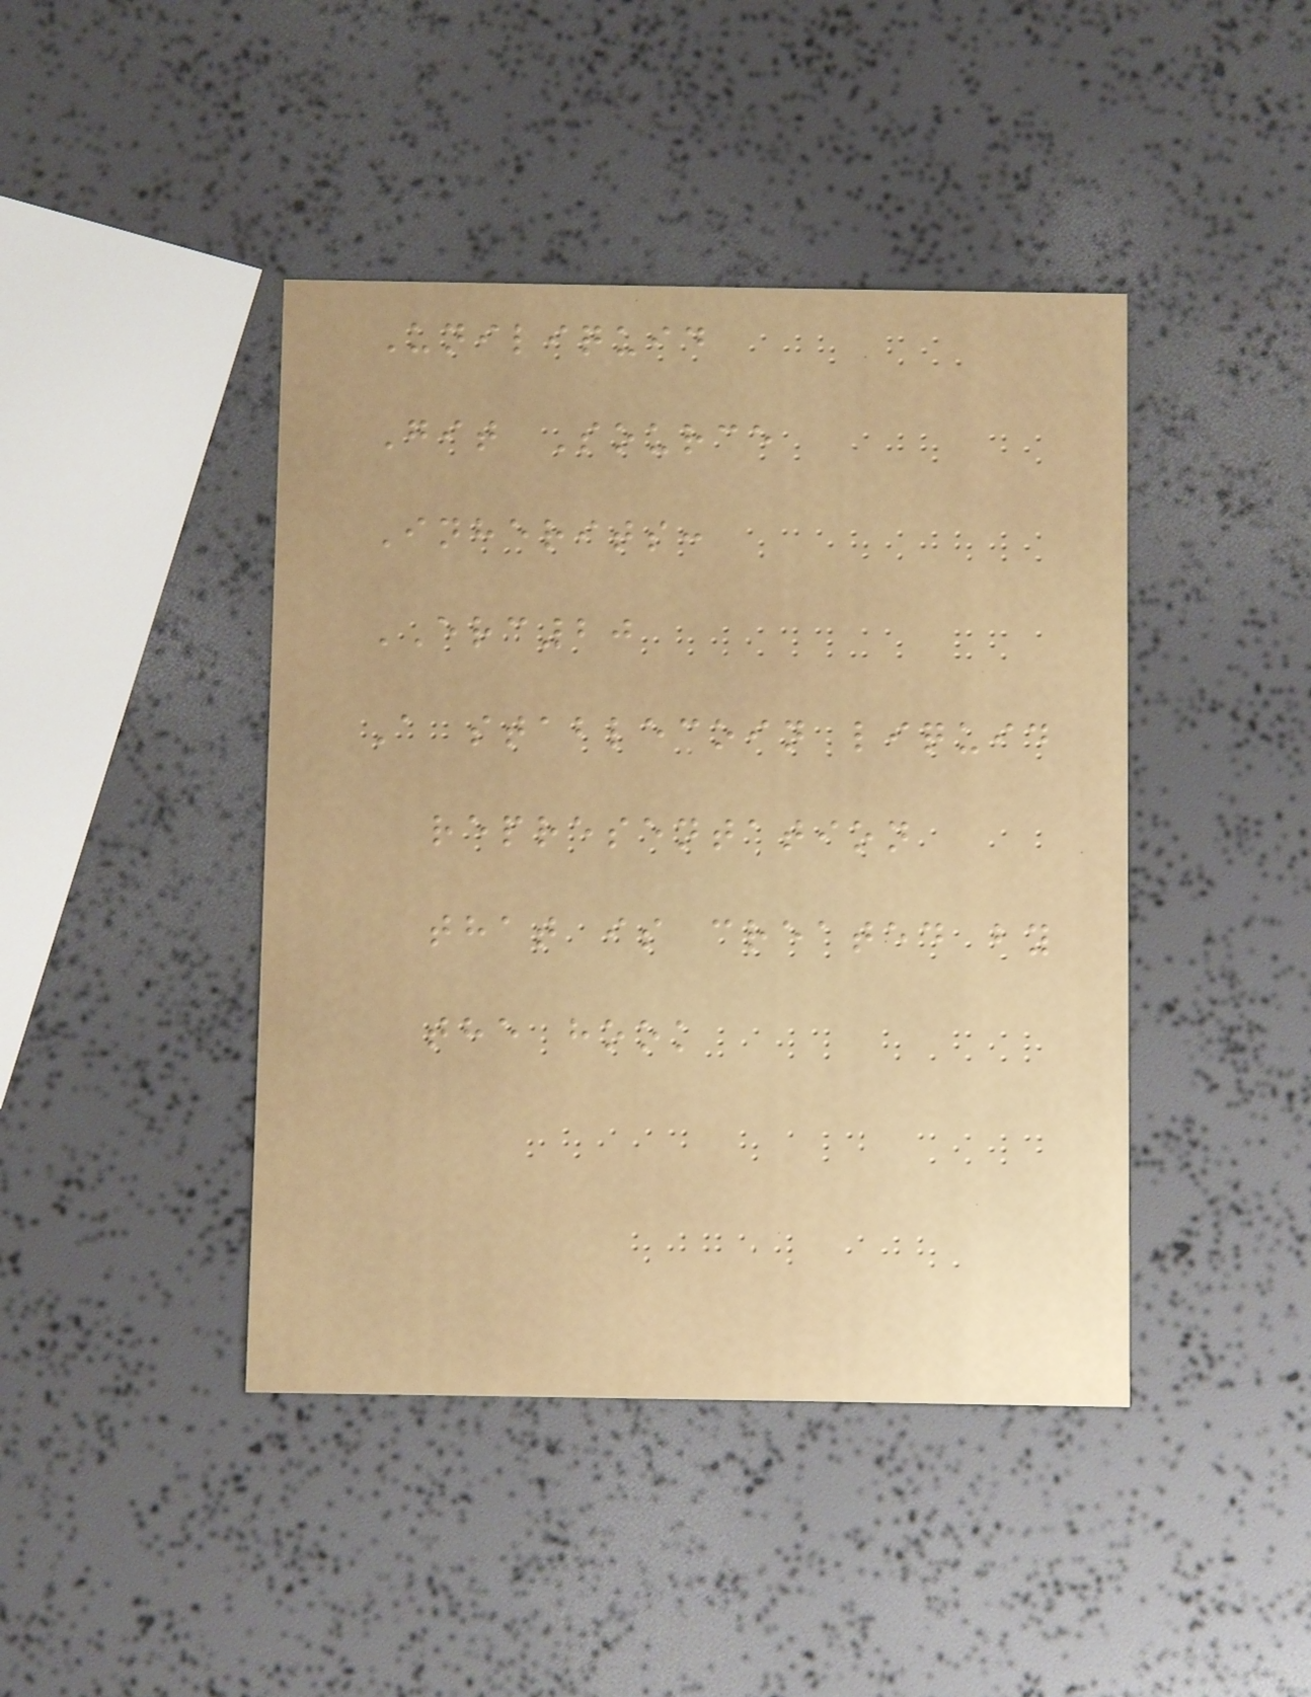Uniliquid
Git Source
Inherits:
ERC20
A stablecoin liquid
representation
that is created by
the hook
